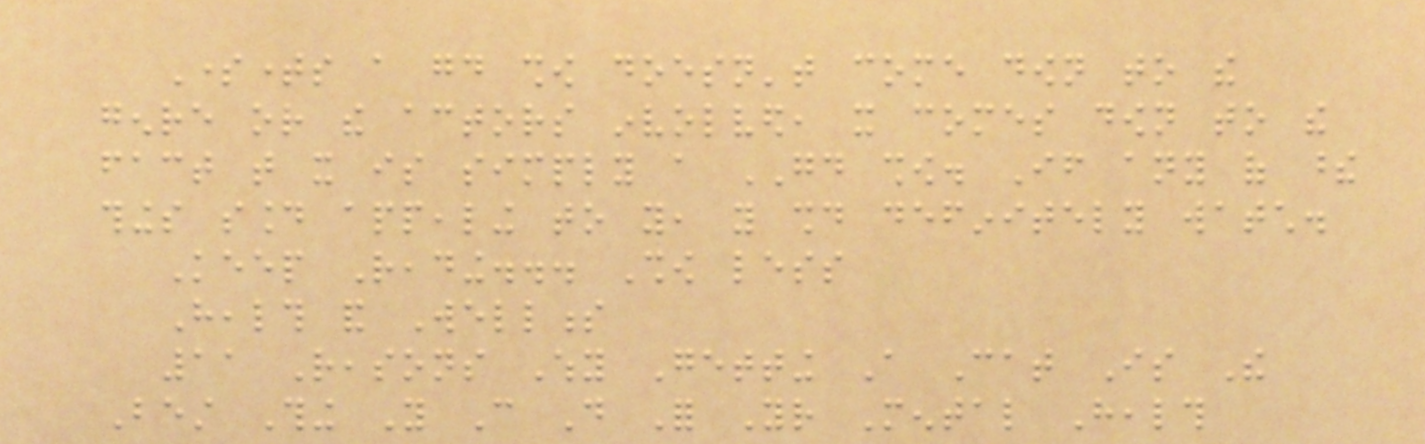Sometimes a good show doesn't come down to the
genre or the actors involved, it comes down to the
fact that it is simply a GOOD show. If any of these
things sound appealing to you, you should definitely watch.
Keep Reading... Show less
Health and Wellness
11 Reasons Why Getting A Cat Is The
Best Thing You Can Do For Your Mental Health
